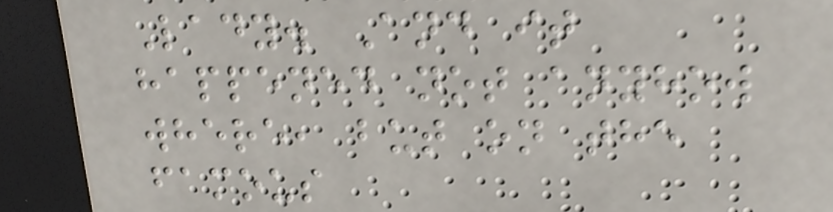Lady. And it
happened not anyhow
where, but on the
famous
